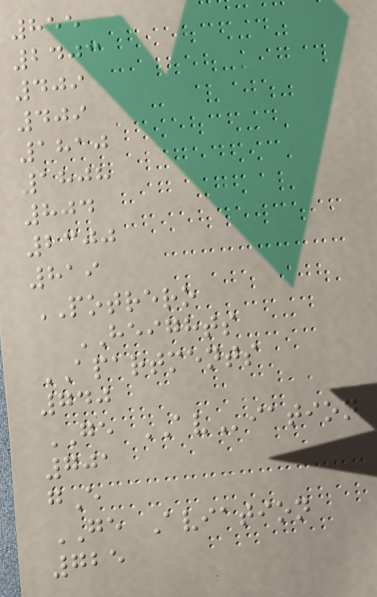855
2403
409
409
1810
1808
804
2300
819
POTRERO
HEIGHTS
APARTMENTS
740
GE AViation
701
gE
GE Aviation
725
